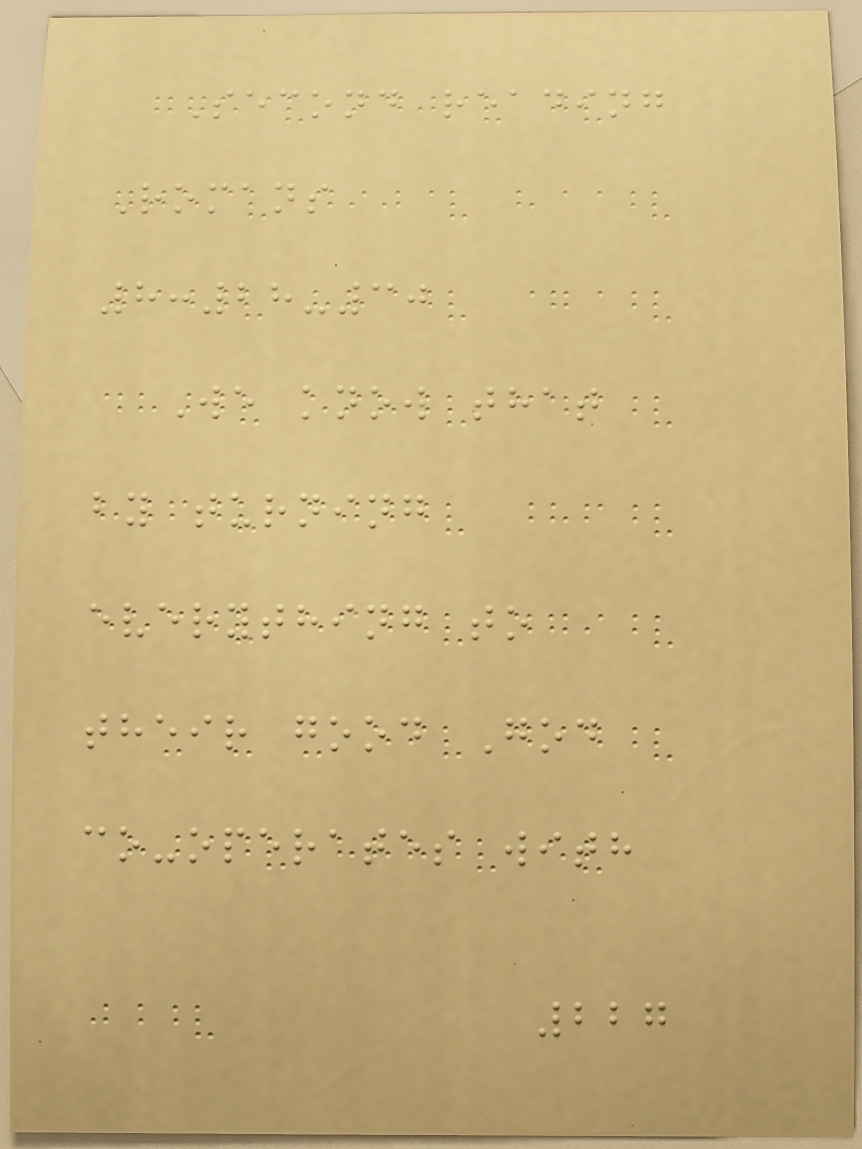Second reading
Romans
8:28-30
We know that
by turning
everything to
their good God
co-operates with
227
